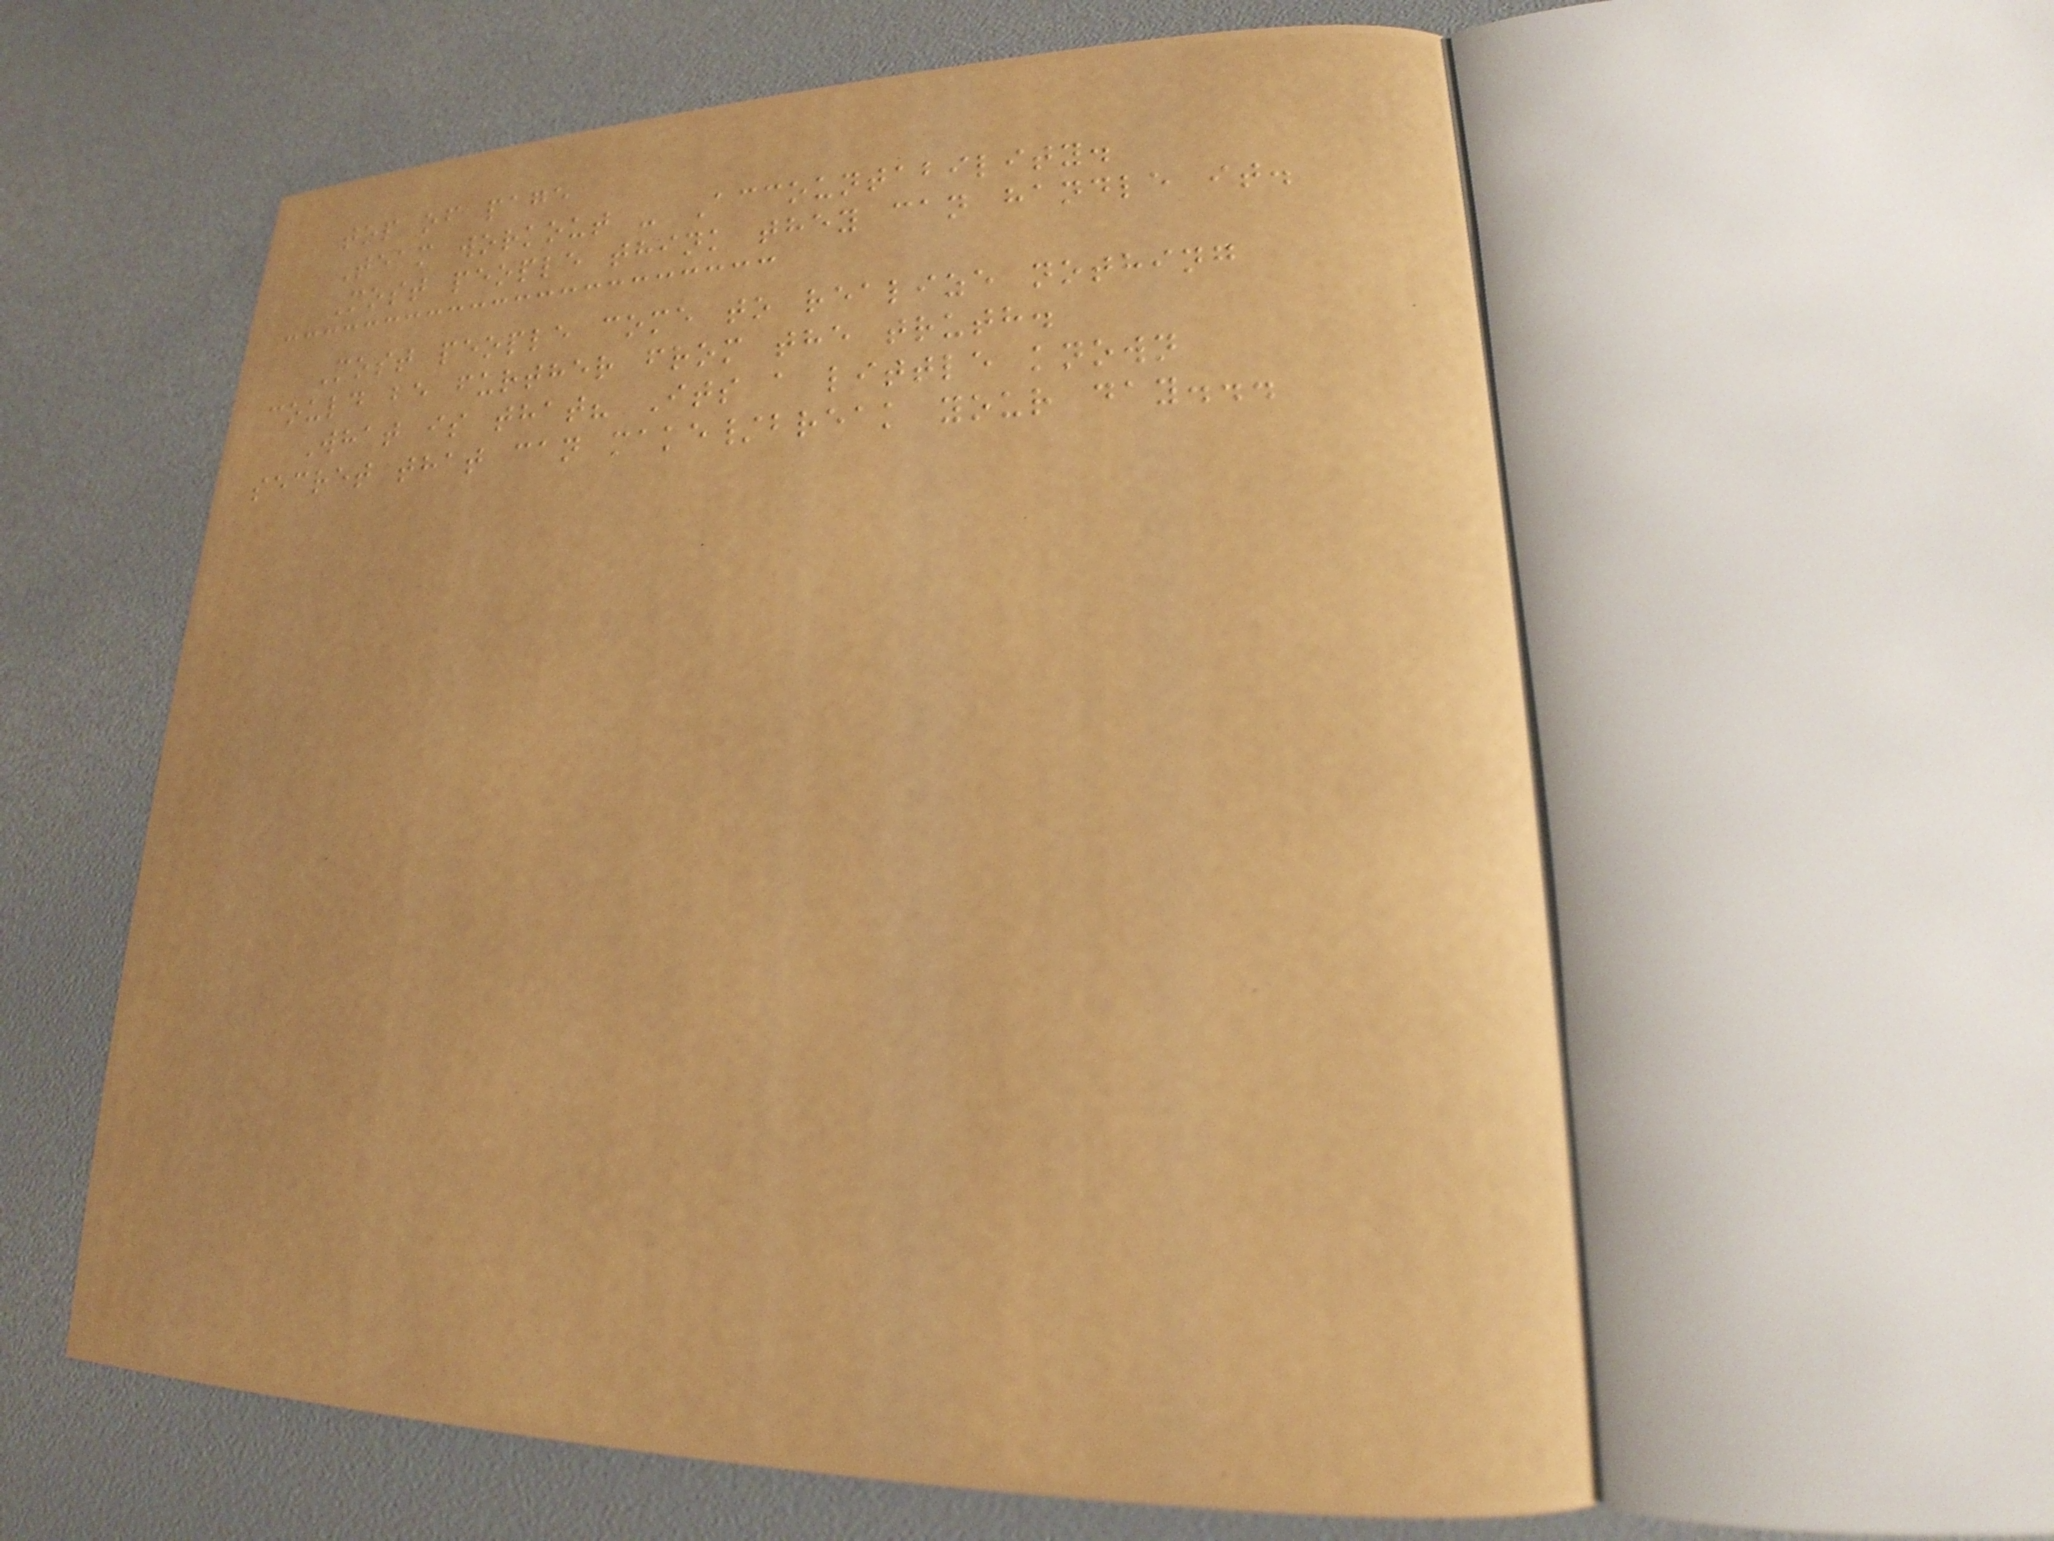top of page
Team workout - Accountability.
Most people think they can handle it.
Most people come to realize nothing
could be further from the truth.
What is that? Its a little known
secret that can make/break your day...
